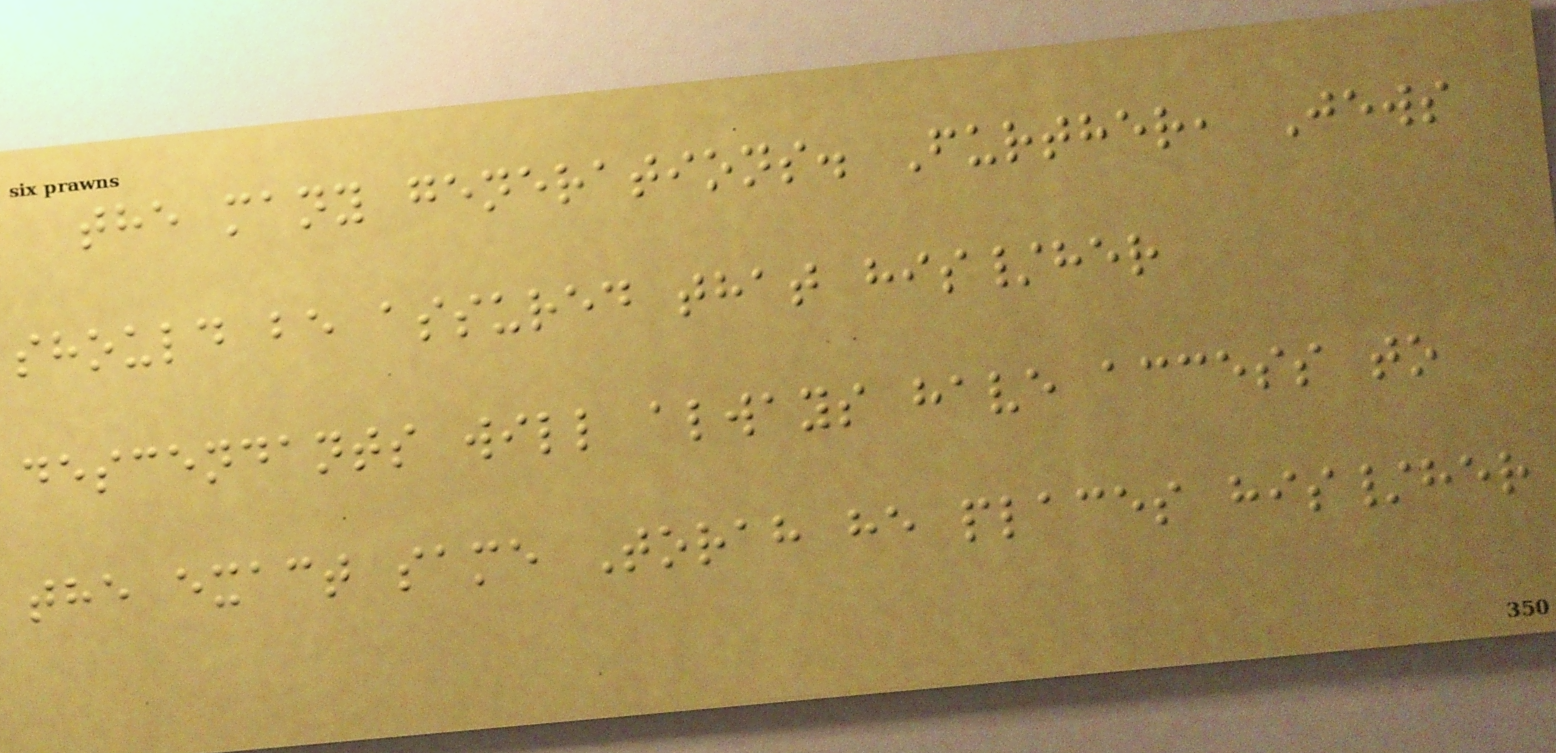the many generations. Further, Jews
should be assured that his/her
descendants will always have access to
the exact same Torah he places his/her
